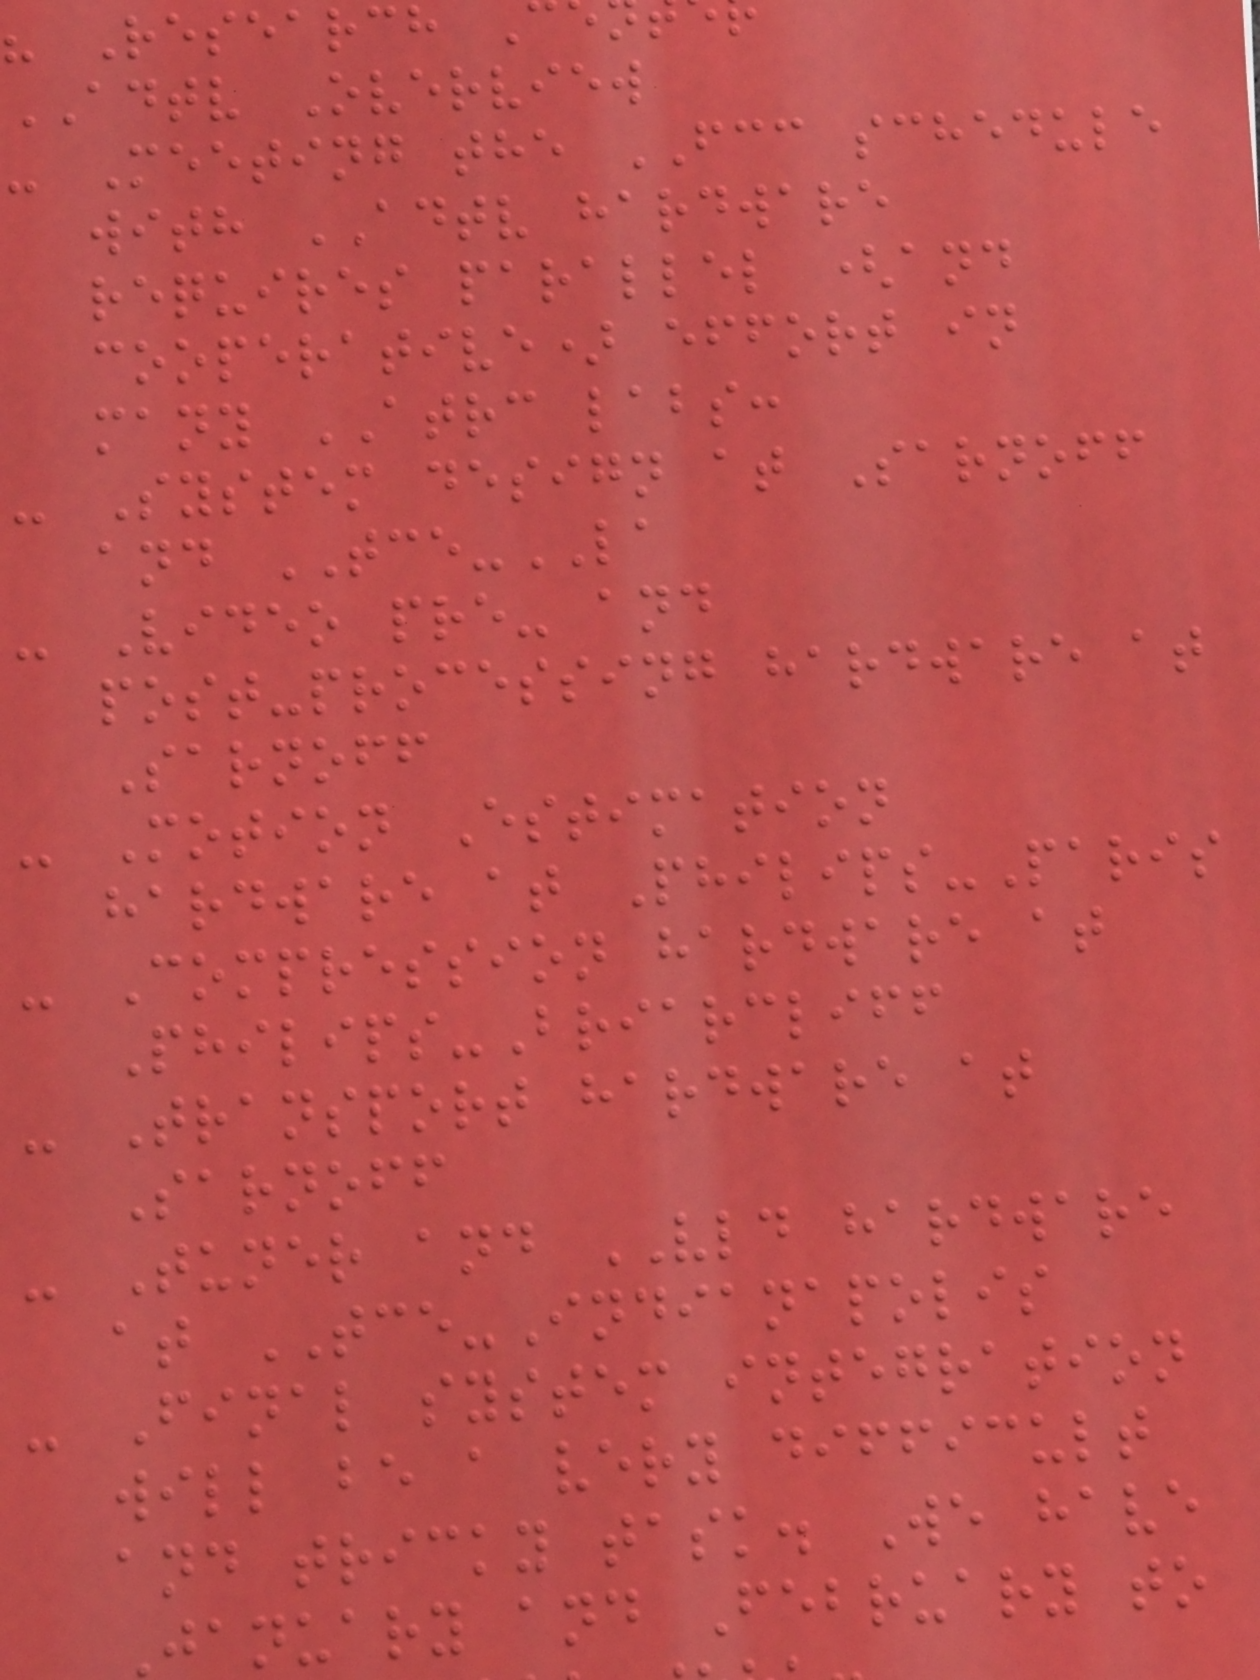" Research
ADTV Overview
- Meeting the FCC schedule
with ADTV hardware
requires parallel (and
cooperative) effort in
many ATRC labs:
- System design at Sarnoff
and TCE-LA
- Video pre- and
post-processing hardware at
Sarnoff
- Motion Estimation
hardware at Philips-Paris
- Compression hardware at
Philips-Briarcliff
- Transport hardware at
Sarnoff
- Tuner and VLD hardware
at TCE-Indianapolis
- Final system integration
will be a very difficult
and tricky task. We have
January and February to
